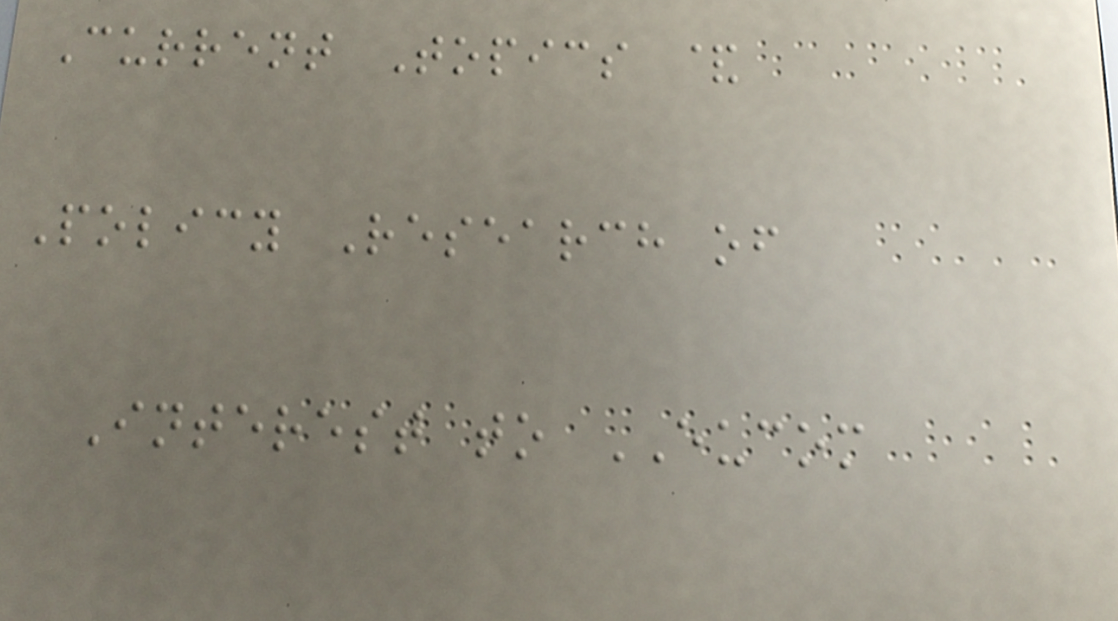Current Topics &
Policy Research of
Interest to EUCOM
